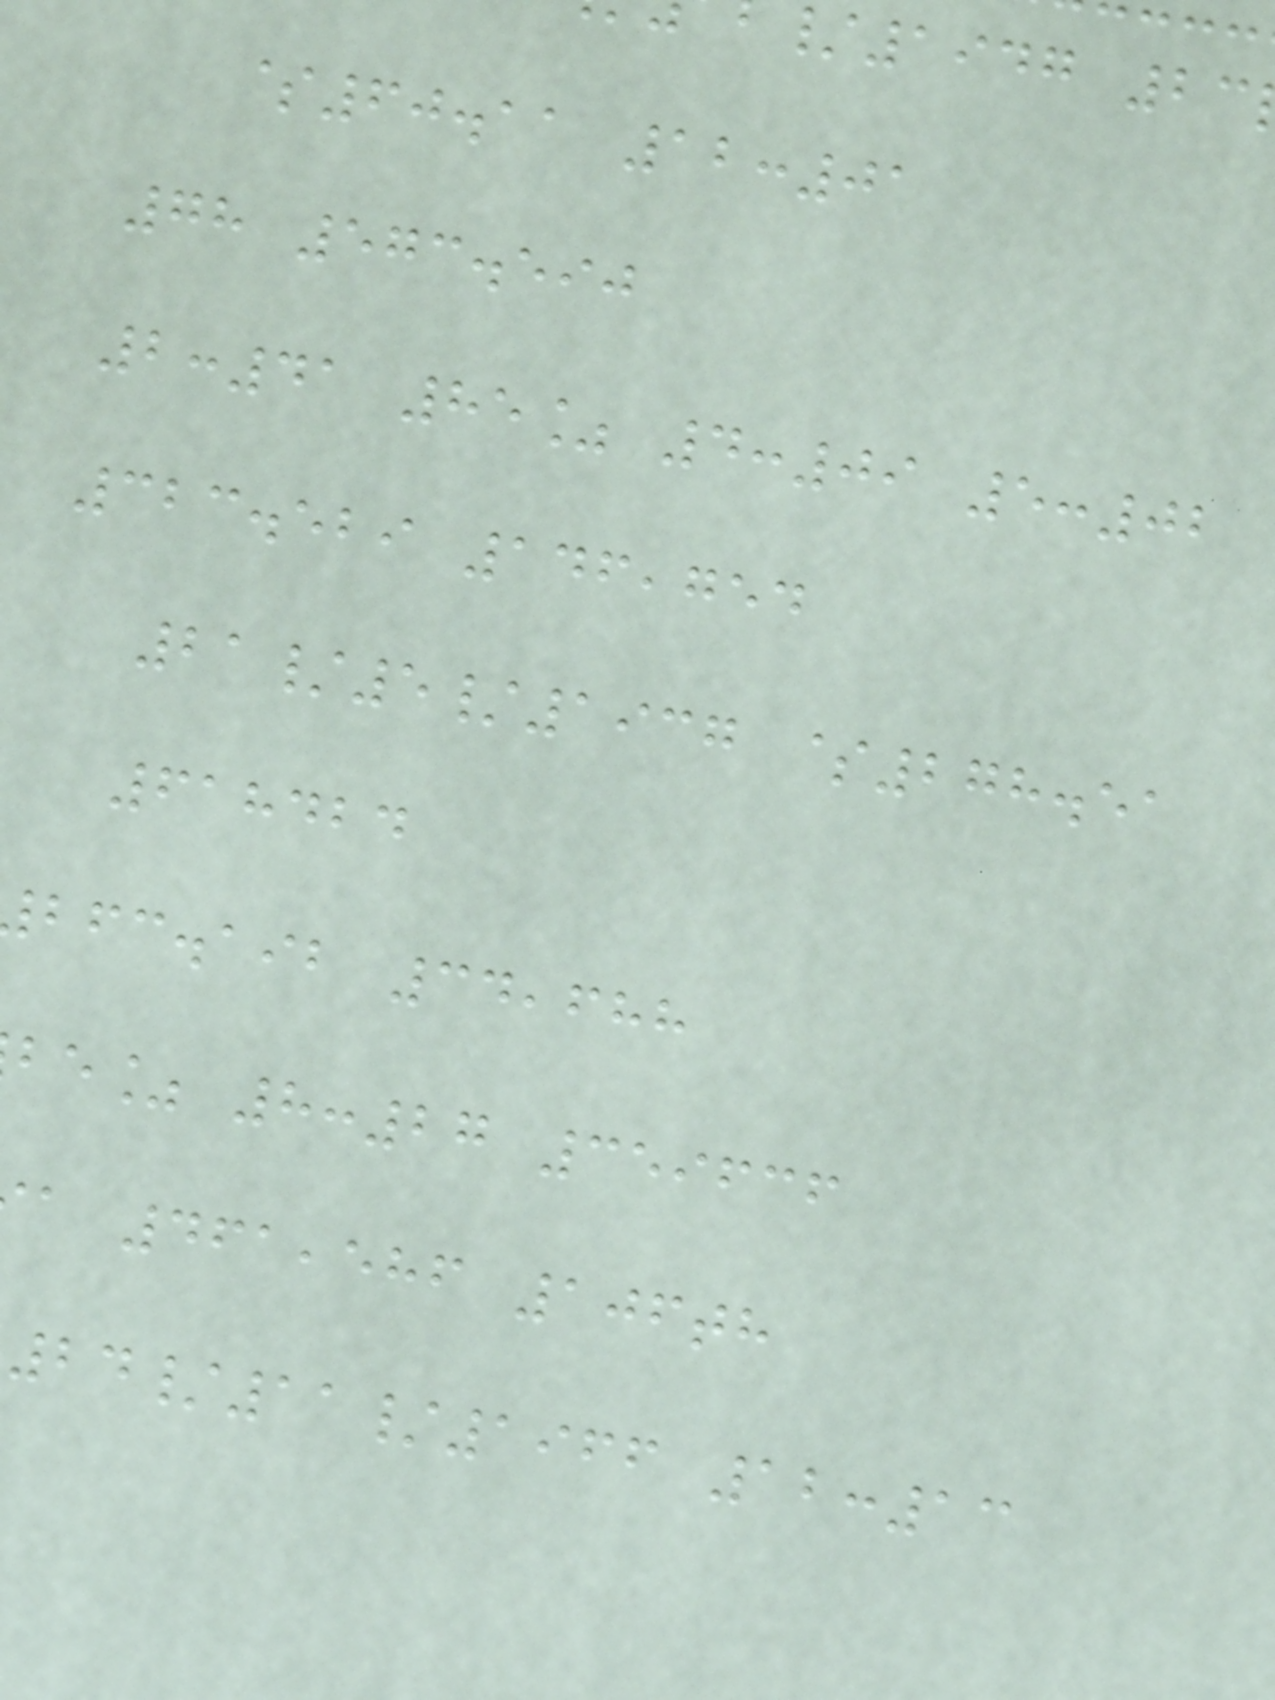/1947 23
$60.11 12:01
78 573.590
2:41 85% 4:09 5:02
323.529 146,754
21/5/1937 $278.51
618424
bfc.aib 34,688
be% 8:27 359636
a 461,586 106th
24/11/1966 12:13
